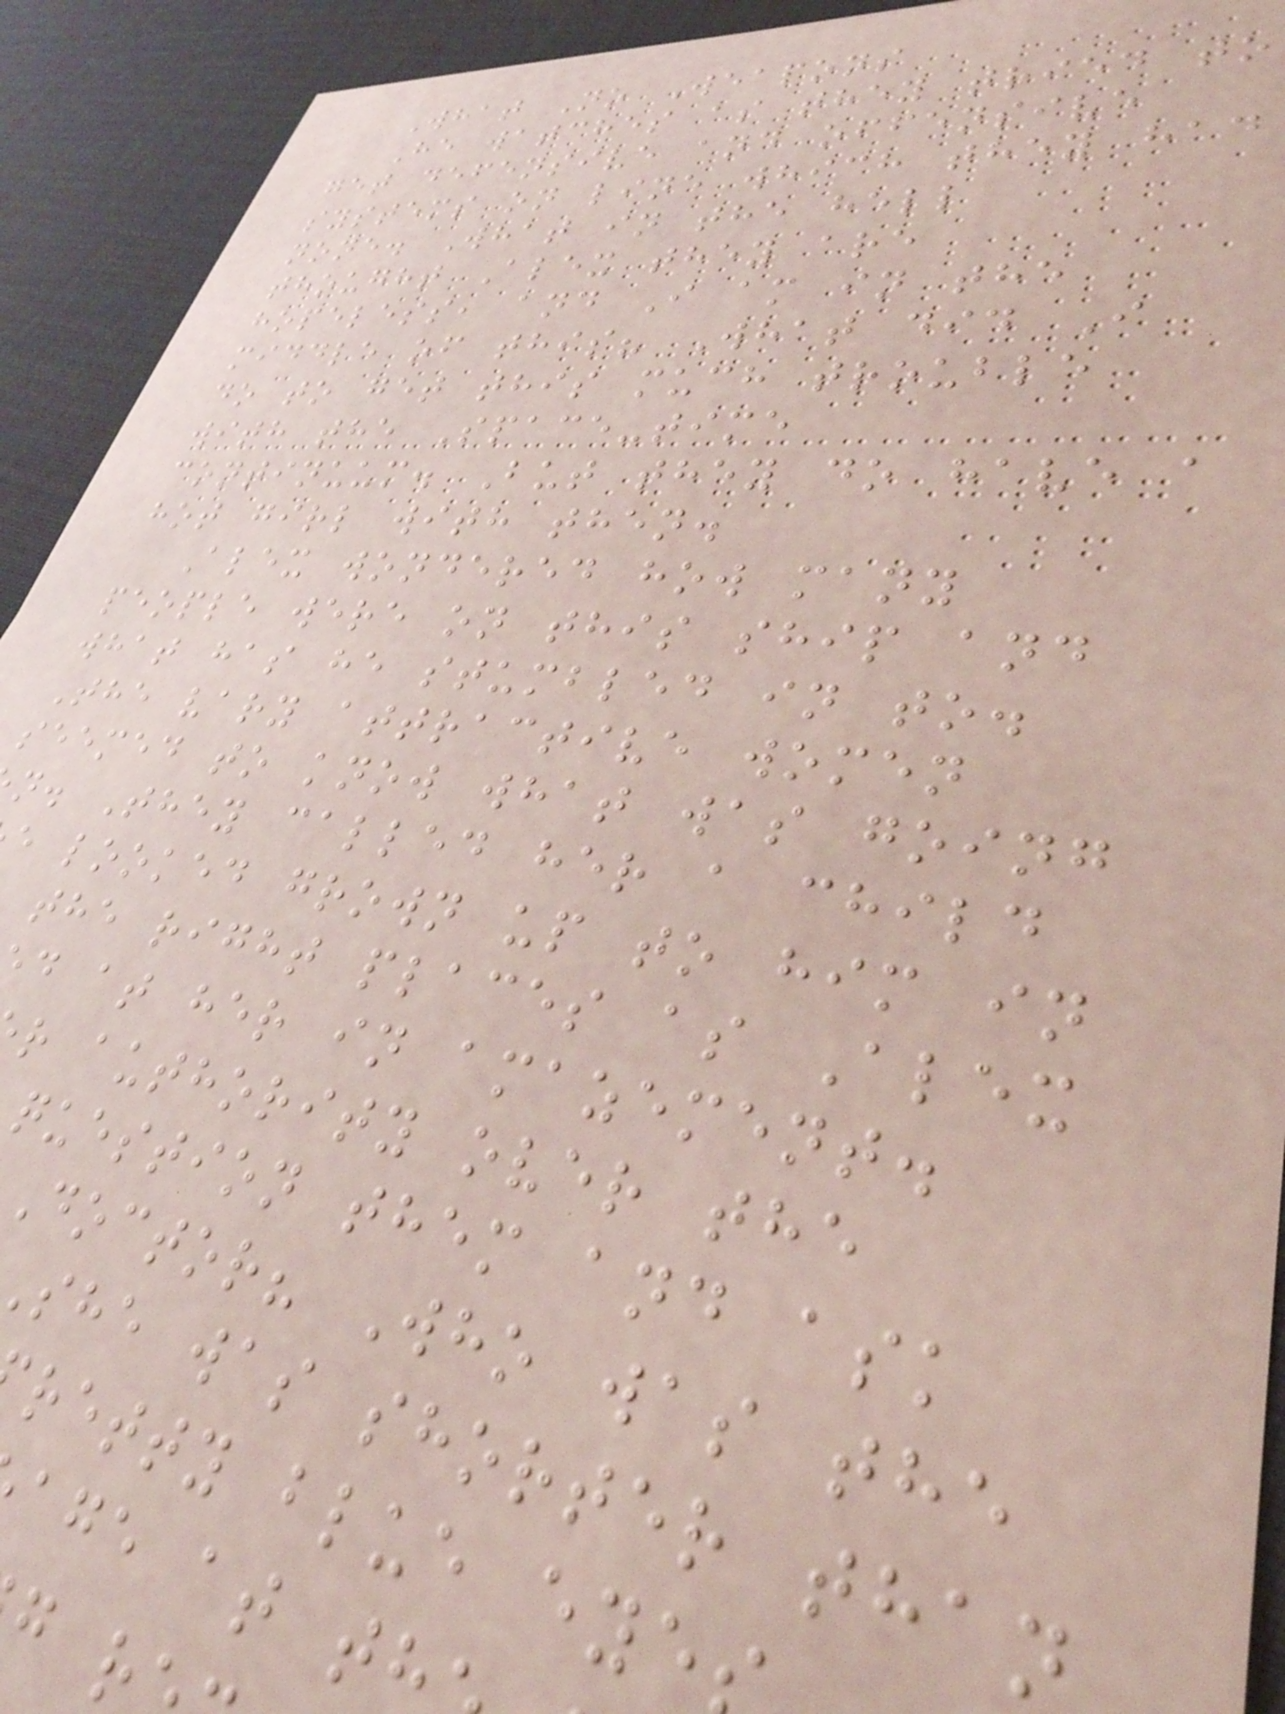What No Weapons
He watches as they tried to
get defensive and offensive
systems on line which they had
none. What in the hell
thought Alex they are
hopeless, and I am in the
middle of this? What did I
do to get this much trouble
with the Space-time
continuum. But they do have a
hot girl with then.
Alex wondered how many
people were on this ship and
what has he stumbled in to.
The vary attractive women
seemed to know what was going
n. They called her a child
e looked grown up to him in
the right places as Alex
d at her in amazement.
r authority over the
question them and ask
Doctor? Who was the
she was shorter than
retty blue eye
age at t
